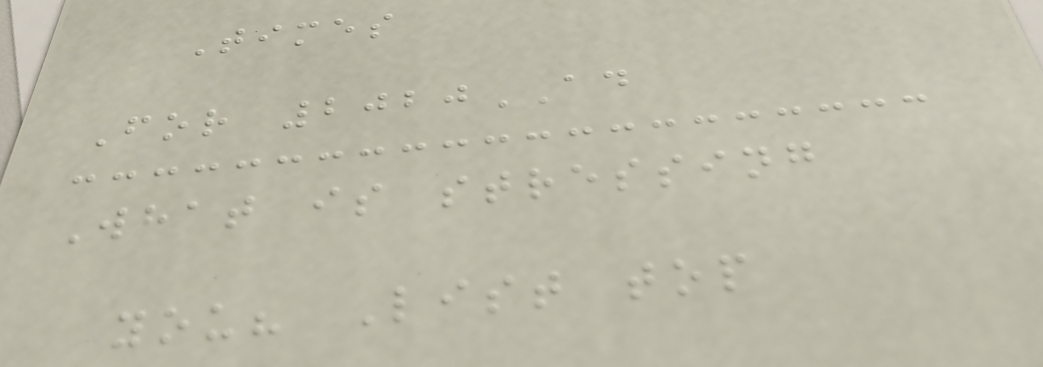Times
For 2020AD
What is stressing
you? List top
